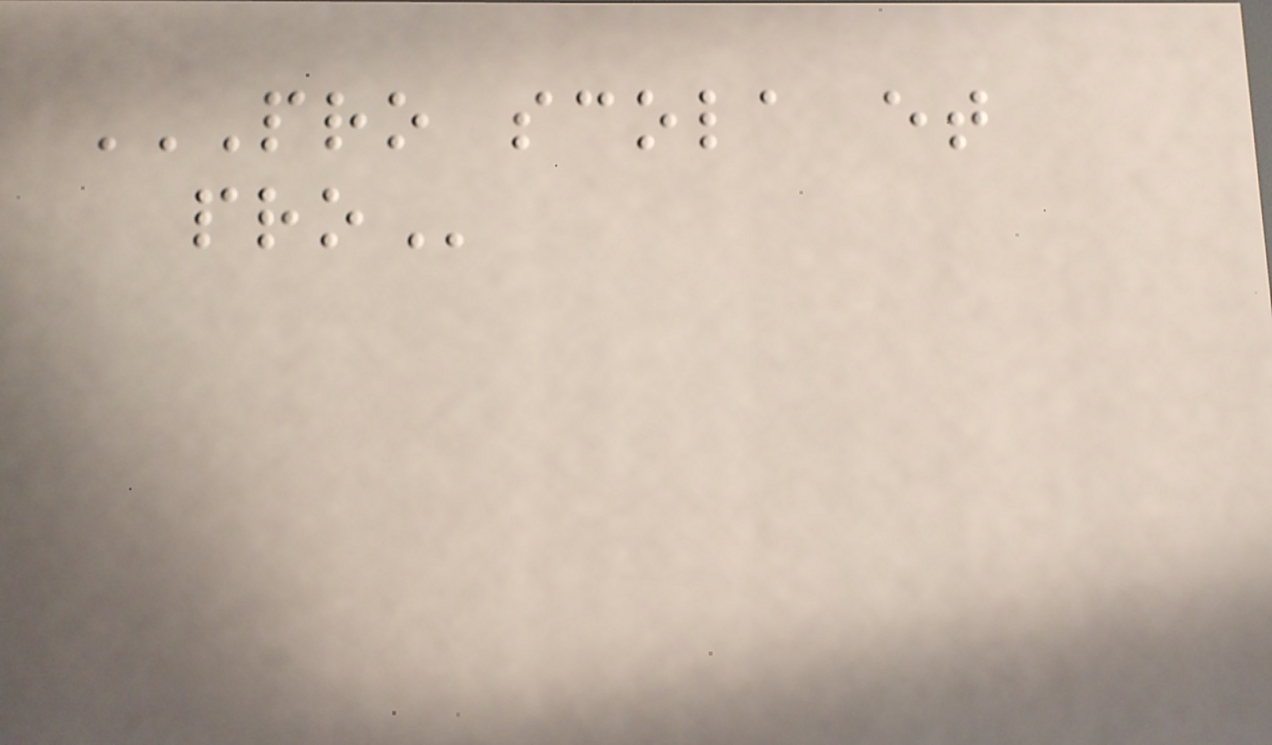PRO SCOLA ET
PRO
